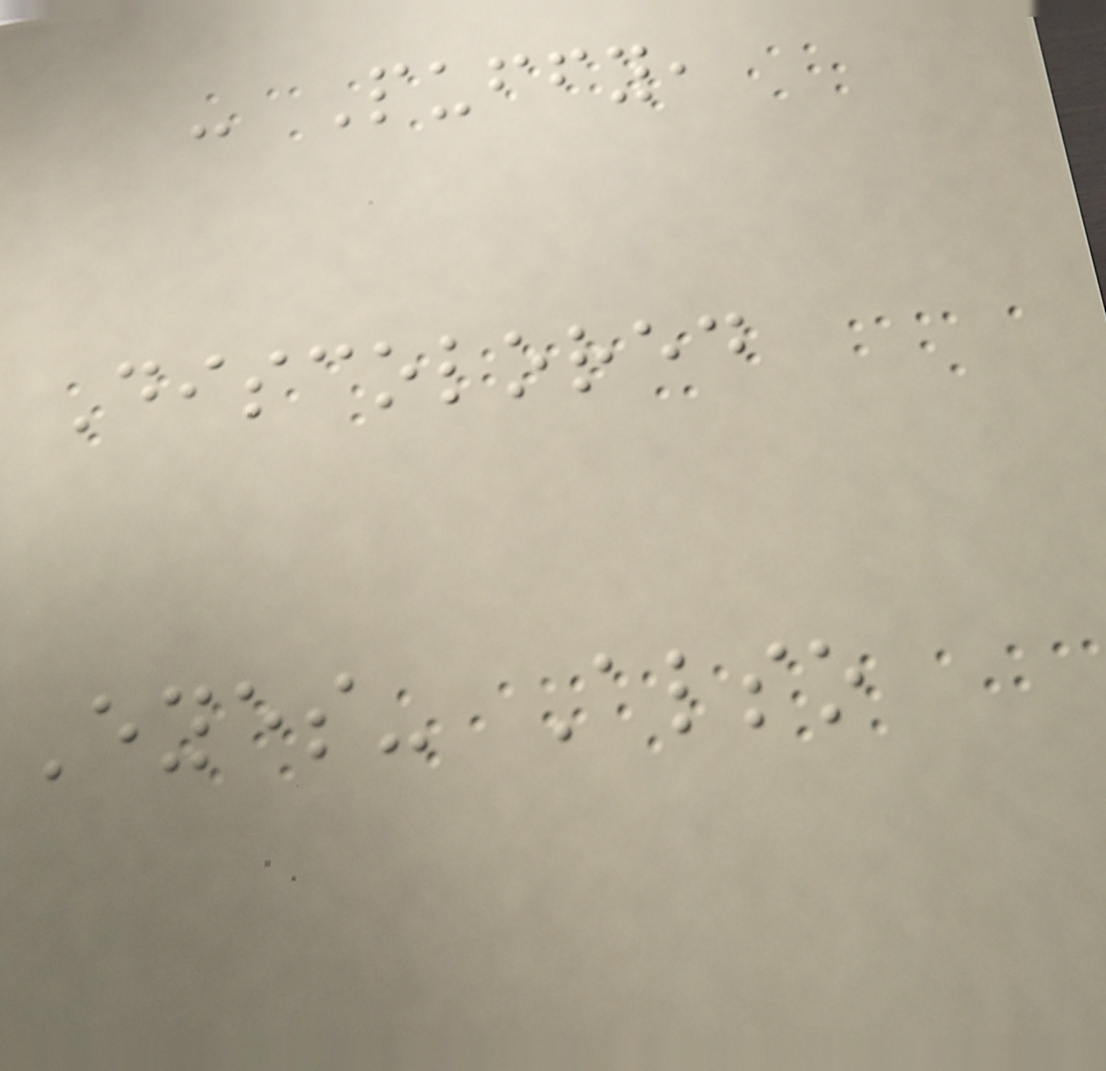- Puffy,
Discolored
Eyes- Also
